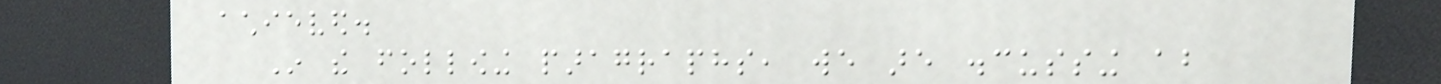achieved.
In the following paragraphs, we are discussing about
